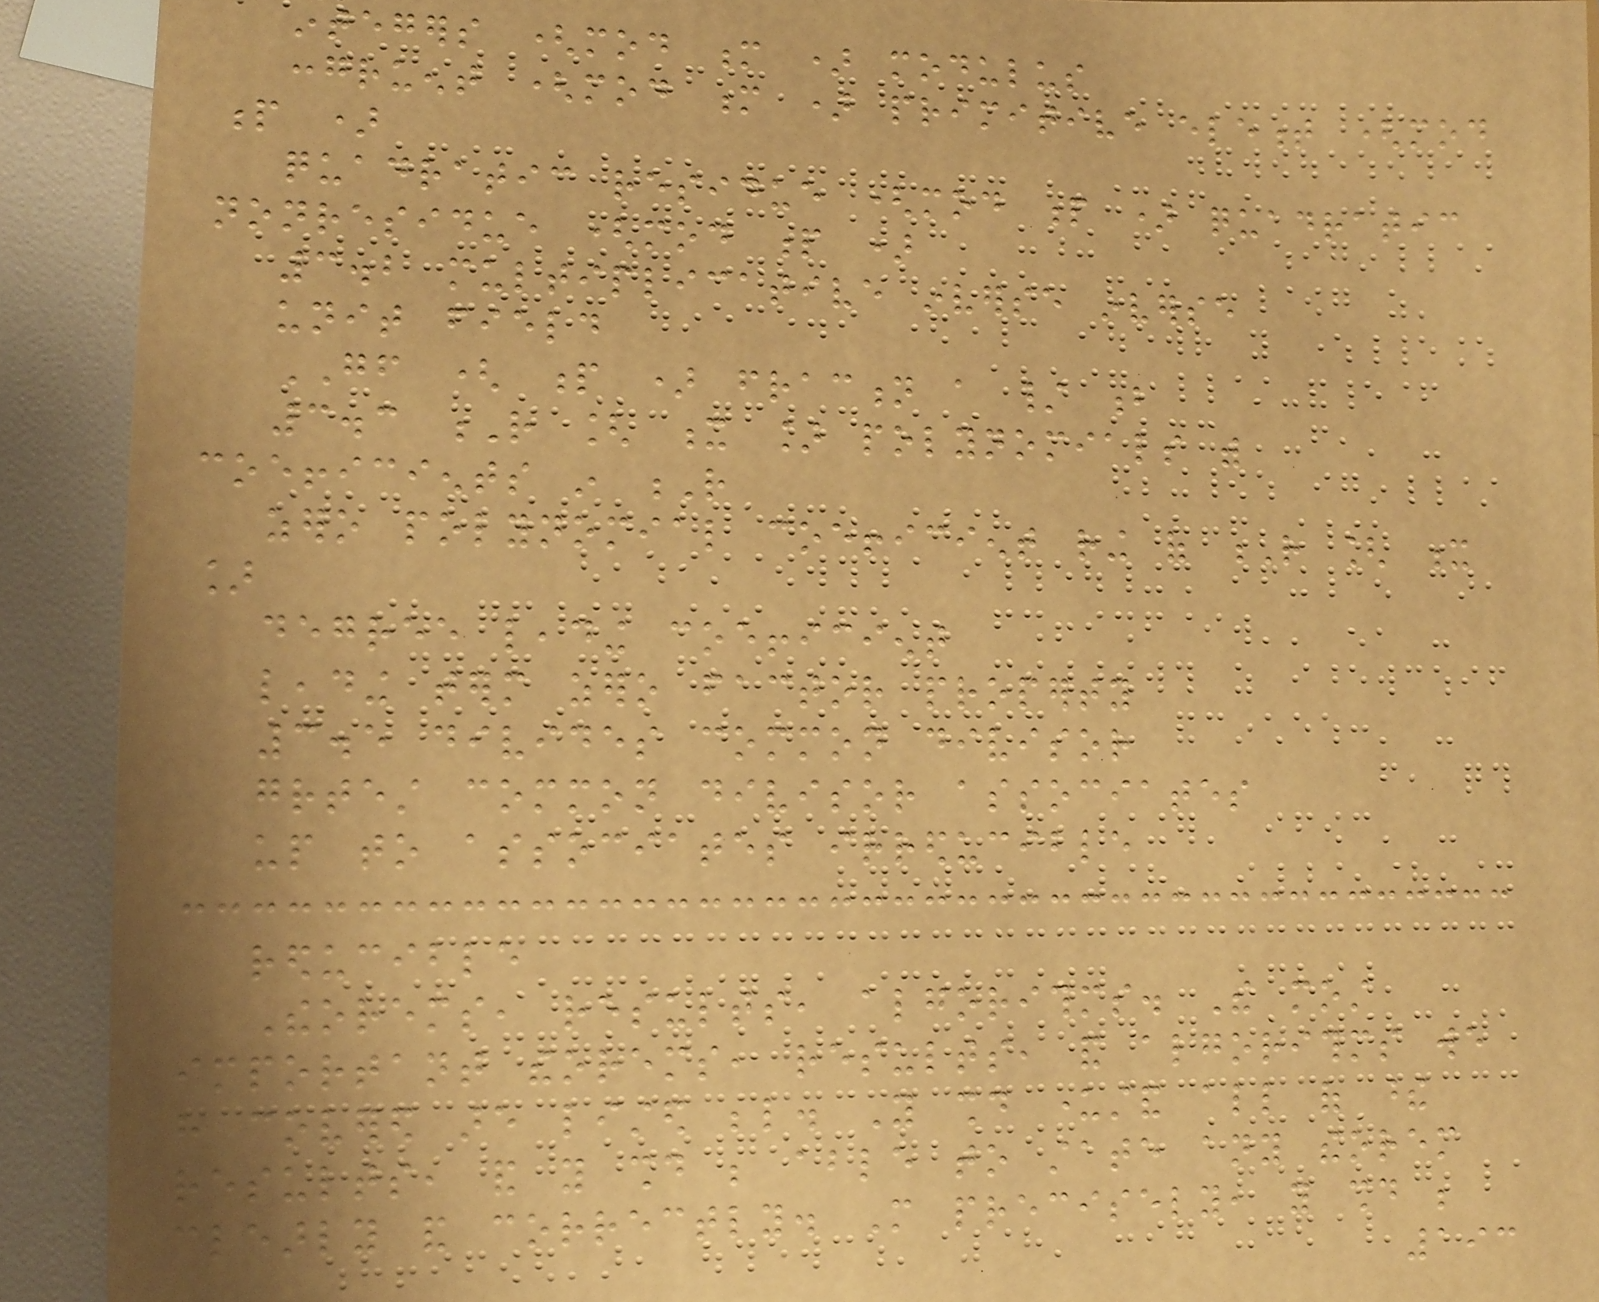integers (mod m ) modulus
congruent (mod m ) primitive element (mod
p )
quadratic residue (mod p ) quadratic
nonresidue (mod p )
3.2 multiplicative inverse inverse
unit field
GF ( p ) fraction a / b
3.3 R [ x ] polynomials with
coefficients in R
zero polynomial coefficient ring of R [ x
]
degree leading coefficient
leading term zero factor property
3.5 divides common divisor
greatest common divisor associates
up to associates irreducible
reducible
Theorems, results, algorithms. The most
important theorems, results, and algorithms we
have covered are listed below. You should understand all of these
results, and you should be able to state any theorem
clearly and correctly. More precisely, you should be
193
